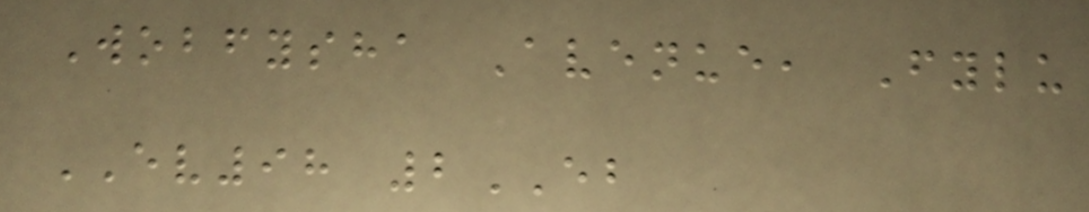Wobfysha Avenue, Fylu
EV98 2EB
